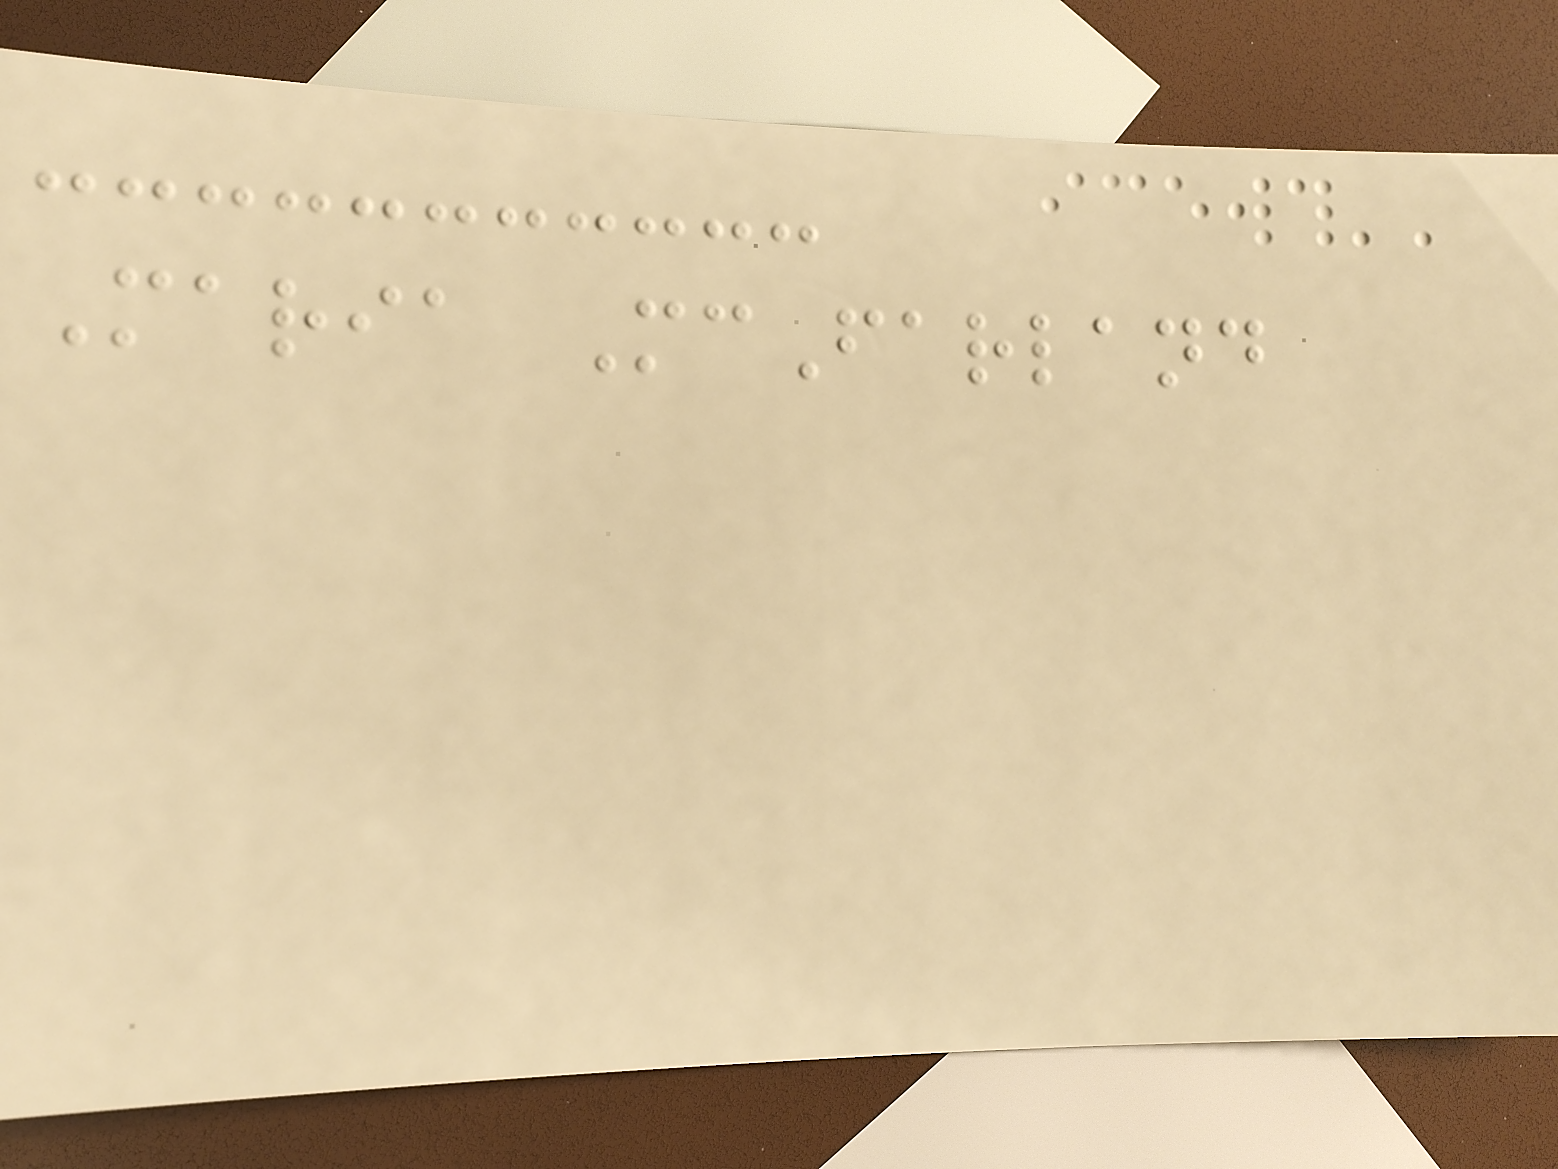Maria McFarland
